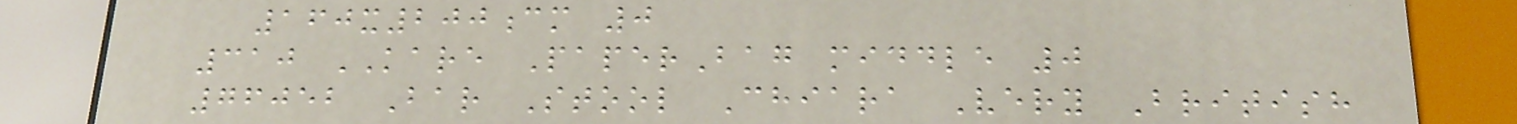160x200cm 0
310 KARE PaperBag middle 0
76052 Bar Stool Chiara Very British
